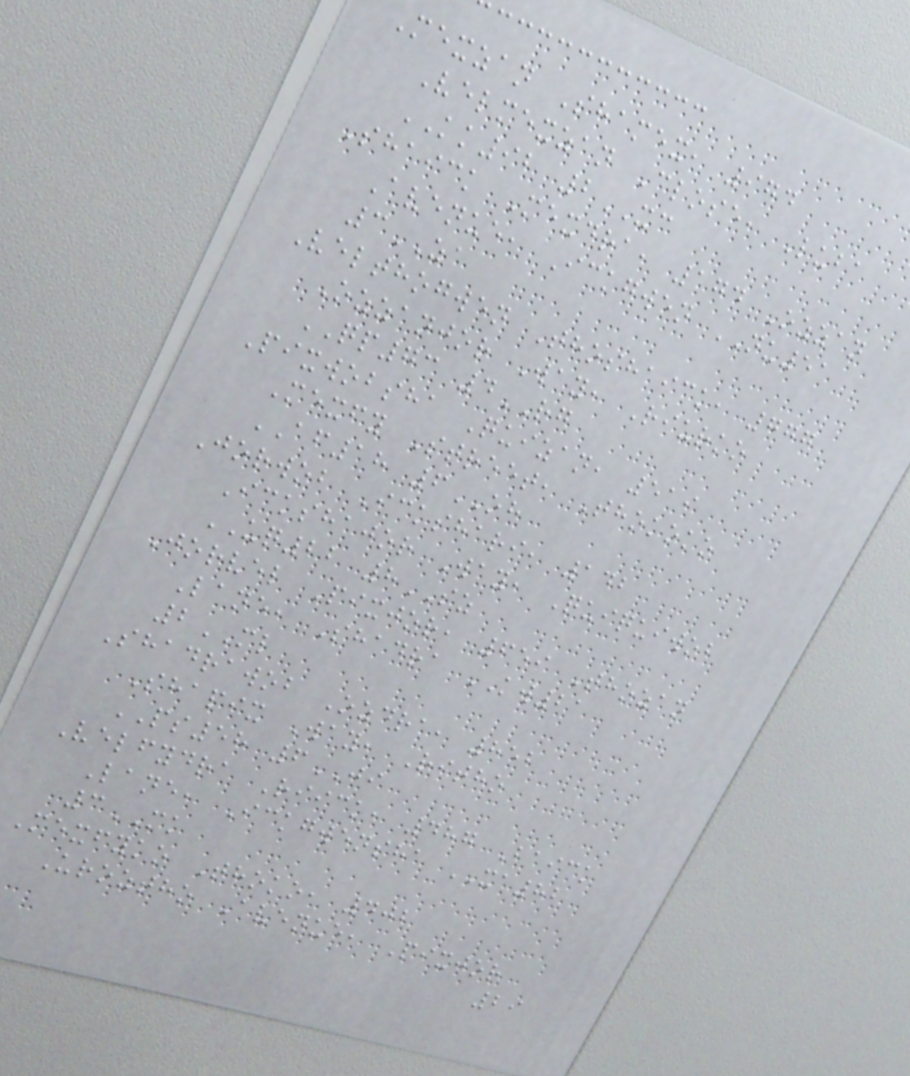Mexzan Shamex, 974
Velmexzan Close, Luba
KK92 2XC
Shaick Mexdra, 174 Ozzan
Avenue, Ickgwen NU51
3ZA
Velthogwen Thoshaick, 777
Ozzanjor Way, Riurko
QP73 4RG
Pixwobsha Quizan, 519
Mexfy Street, Thokoko
AF18 6OH
Jorwob Ickshari, 142
Ickshajor Way, Quiquiwob
UQ22 8SZ
Jorvel Pixjor, 659 Thozan
Lane, Shadra KW21
2ML
Shadrawob Ozdra, 852
Shapix Way, Ritho
PS58 6JI
Velfydra Riick, 487 Baick
Lane, Ickgwensha XA82
3MK
Mexfyko Thoko, 402
Uroztho Avenue, Pixjor
29
